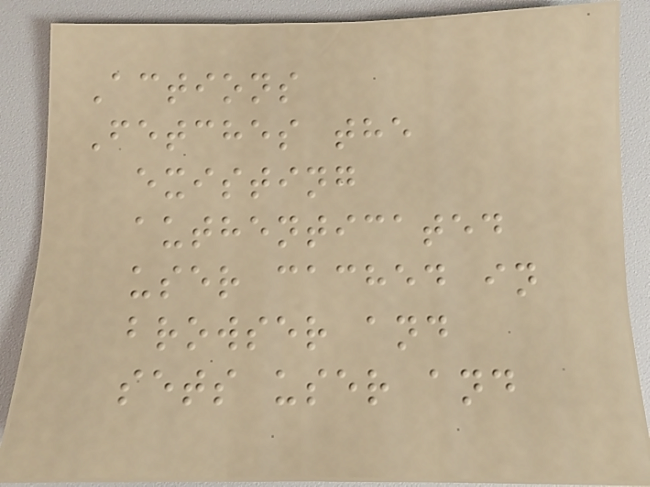Actions
Fetches the
existing
authenticated
user cached in
browser and
sets user and
